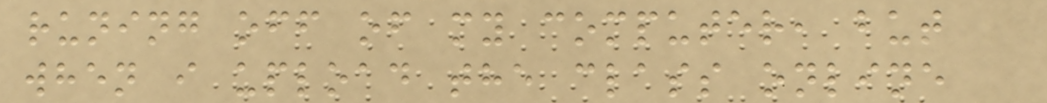runing off of my computer, but
when i upload the class online
